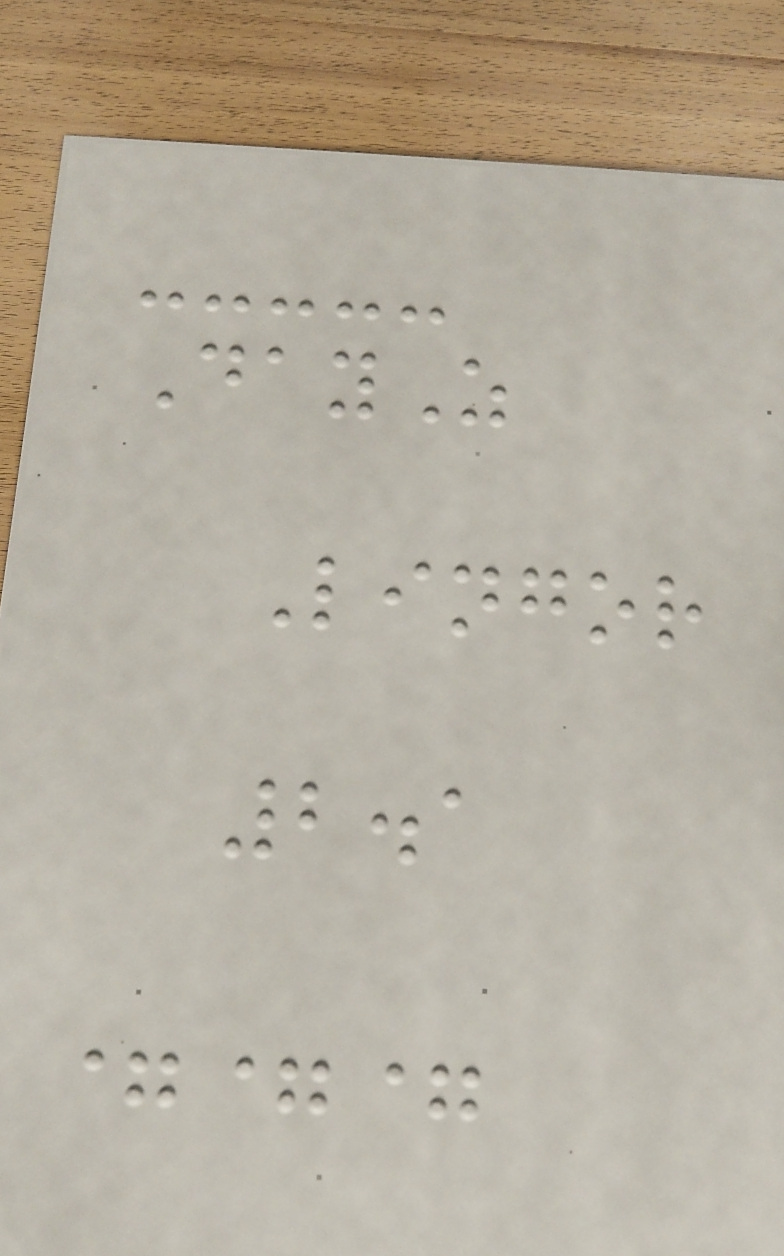DayZ
Lingor
2.1
===
